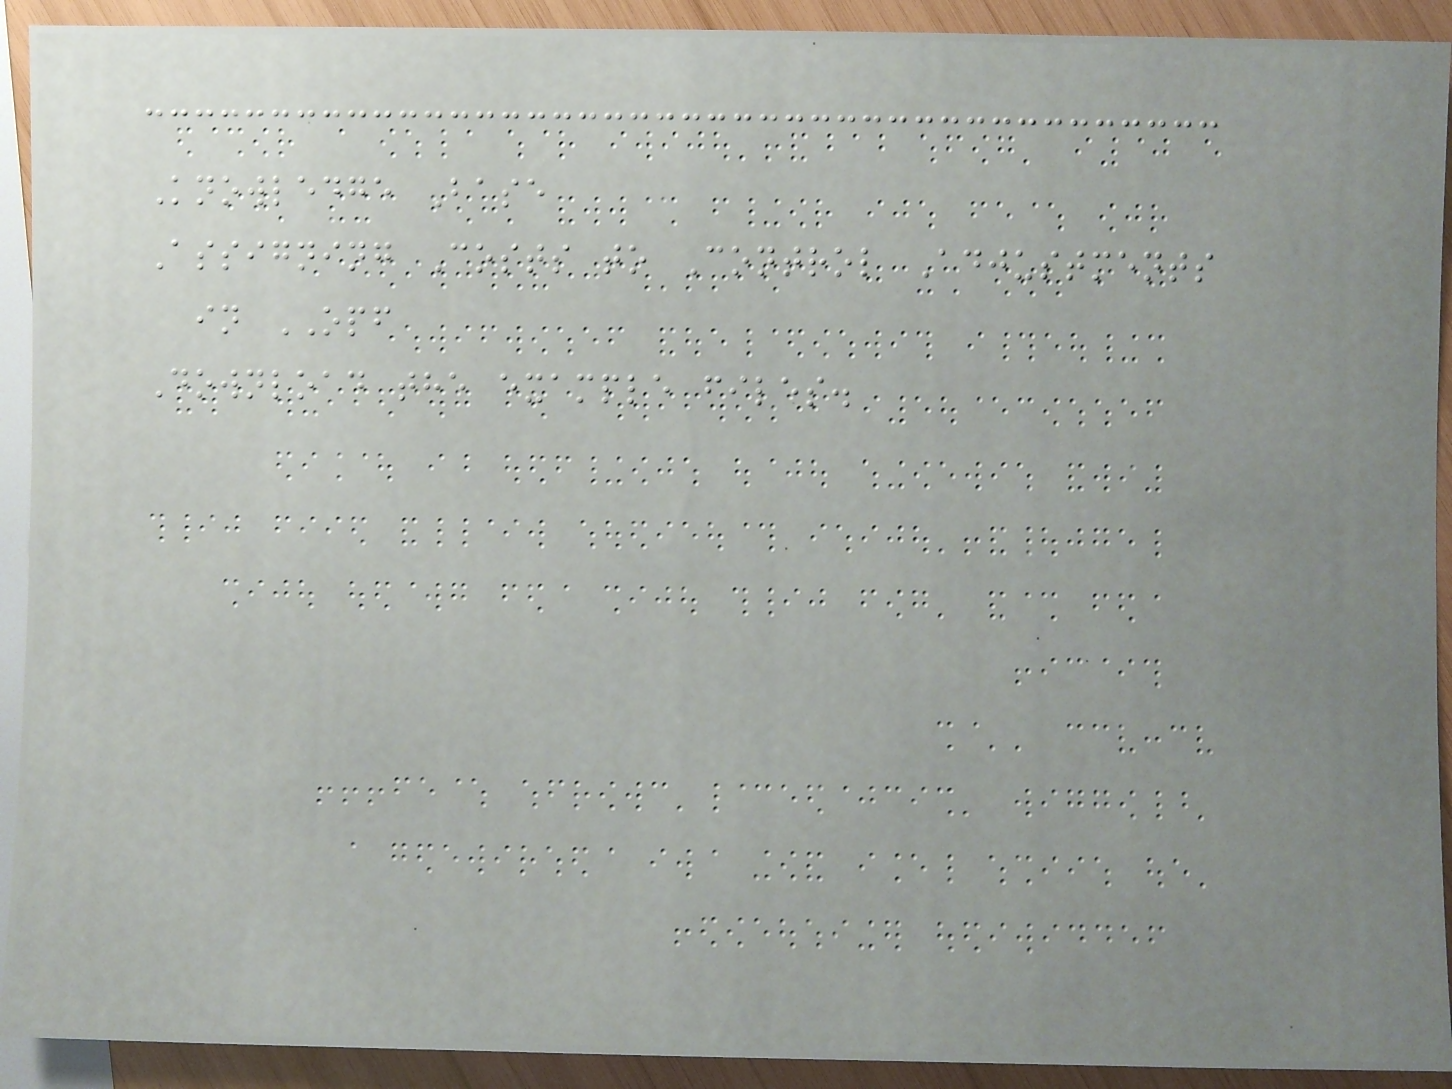Knowledge Base
Assigning Costs to Control Adjustments
in OPF
Download the example files.
